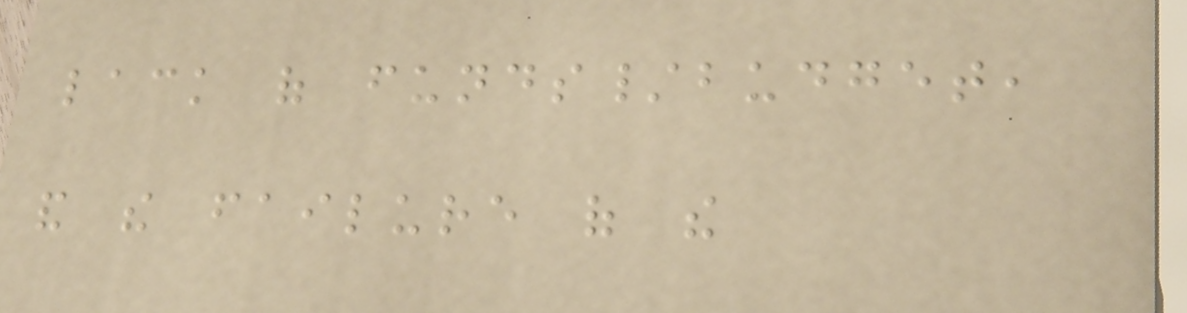lack of funds/budget,
and the failure of the
